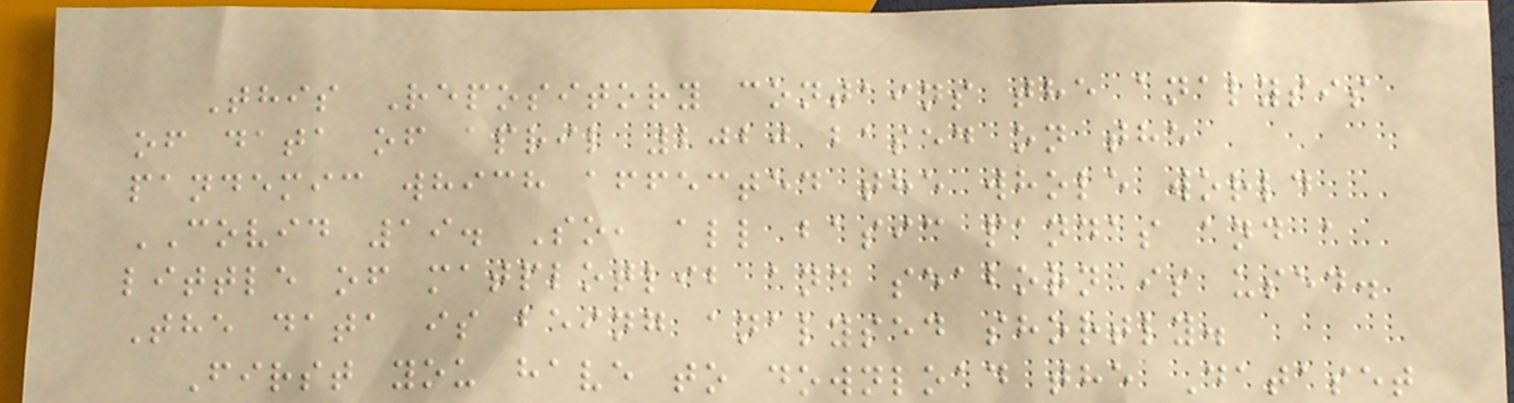This Repository contains the analysis
of data of april 2020 based on the
pandemic which affected the whole world
COVID 19. So, all basic pandas and a
little of matplotlib and seaborn is used.
The data is being analysed shortly.
First you have to download the Dataset
